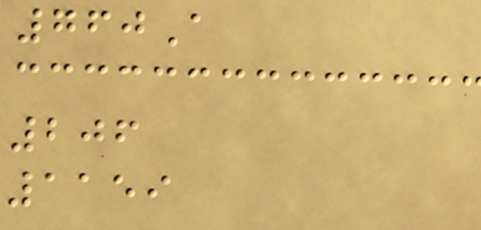760A
206
1159
